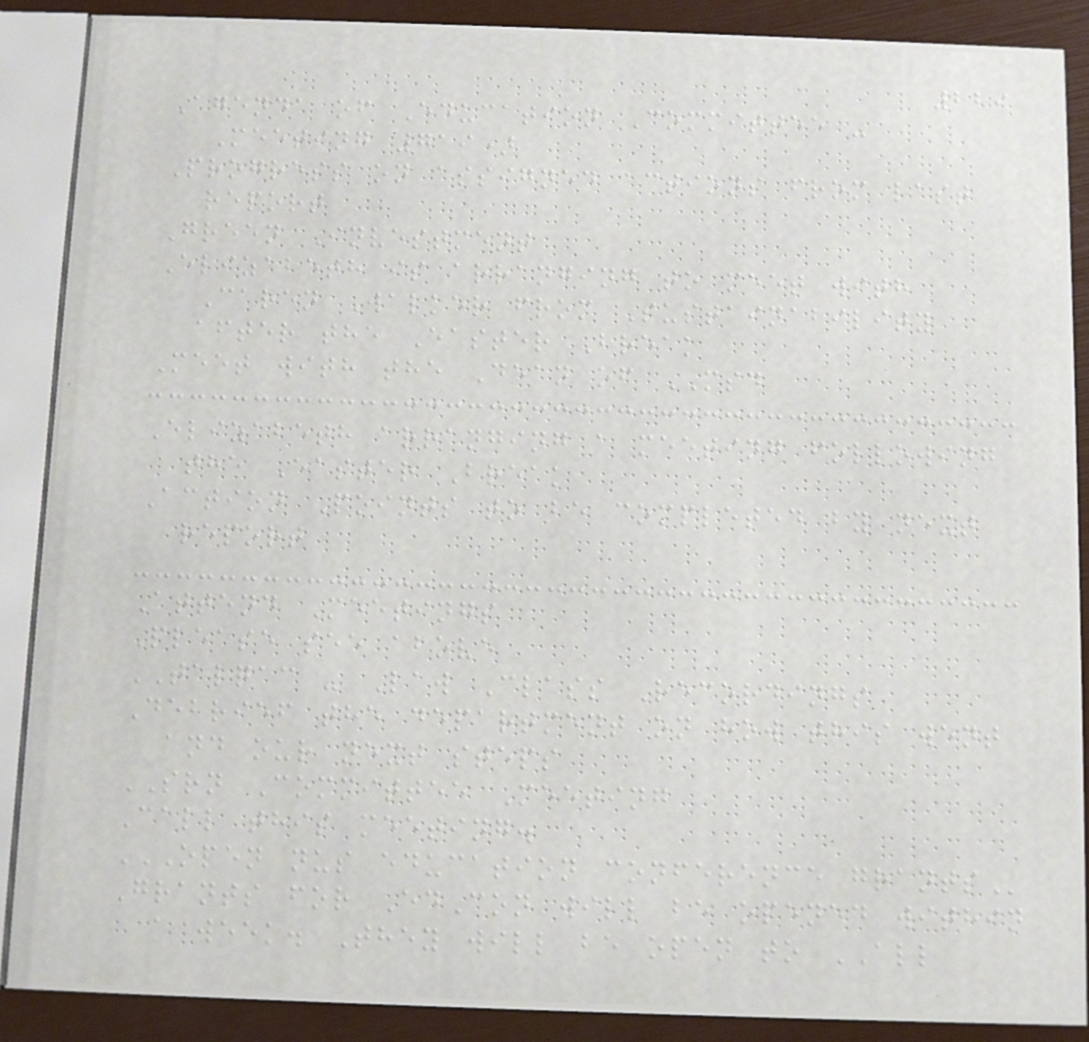229
Agenda of Education Committee -
Meeting 719)
Progress on assigned actions from last
report
Green Investment
Elizabeth is arranging to meet with
Caren Walker from Sustainability
after the Easter Break
Meet with the Dean of MSD
Elizabeth arranging a meeting following
the Easter Break
Action Points to be completed by next
report
Attend Meetings
Please see above
TALQAC - Law Class Recordings
Debrief the department on how this went
and our next steps
SRN Committee Meeting
Call this meeting.
OPEN NUS EDUCATION CONFERENCE GRANTS
Grants for EdCon will be opened within
a week. They will be open to ALL
